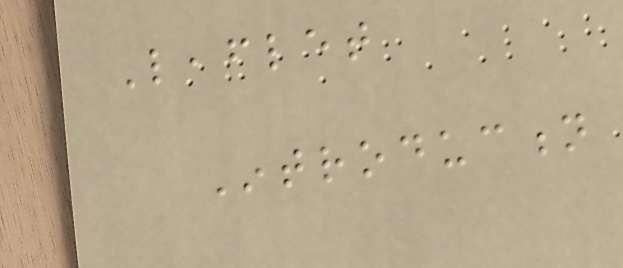Leaflet
Introduction
